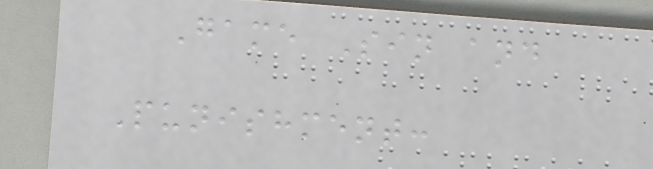Game Sin and
Punishment:
